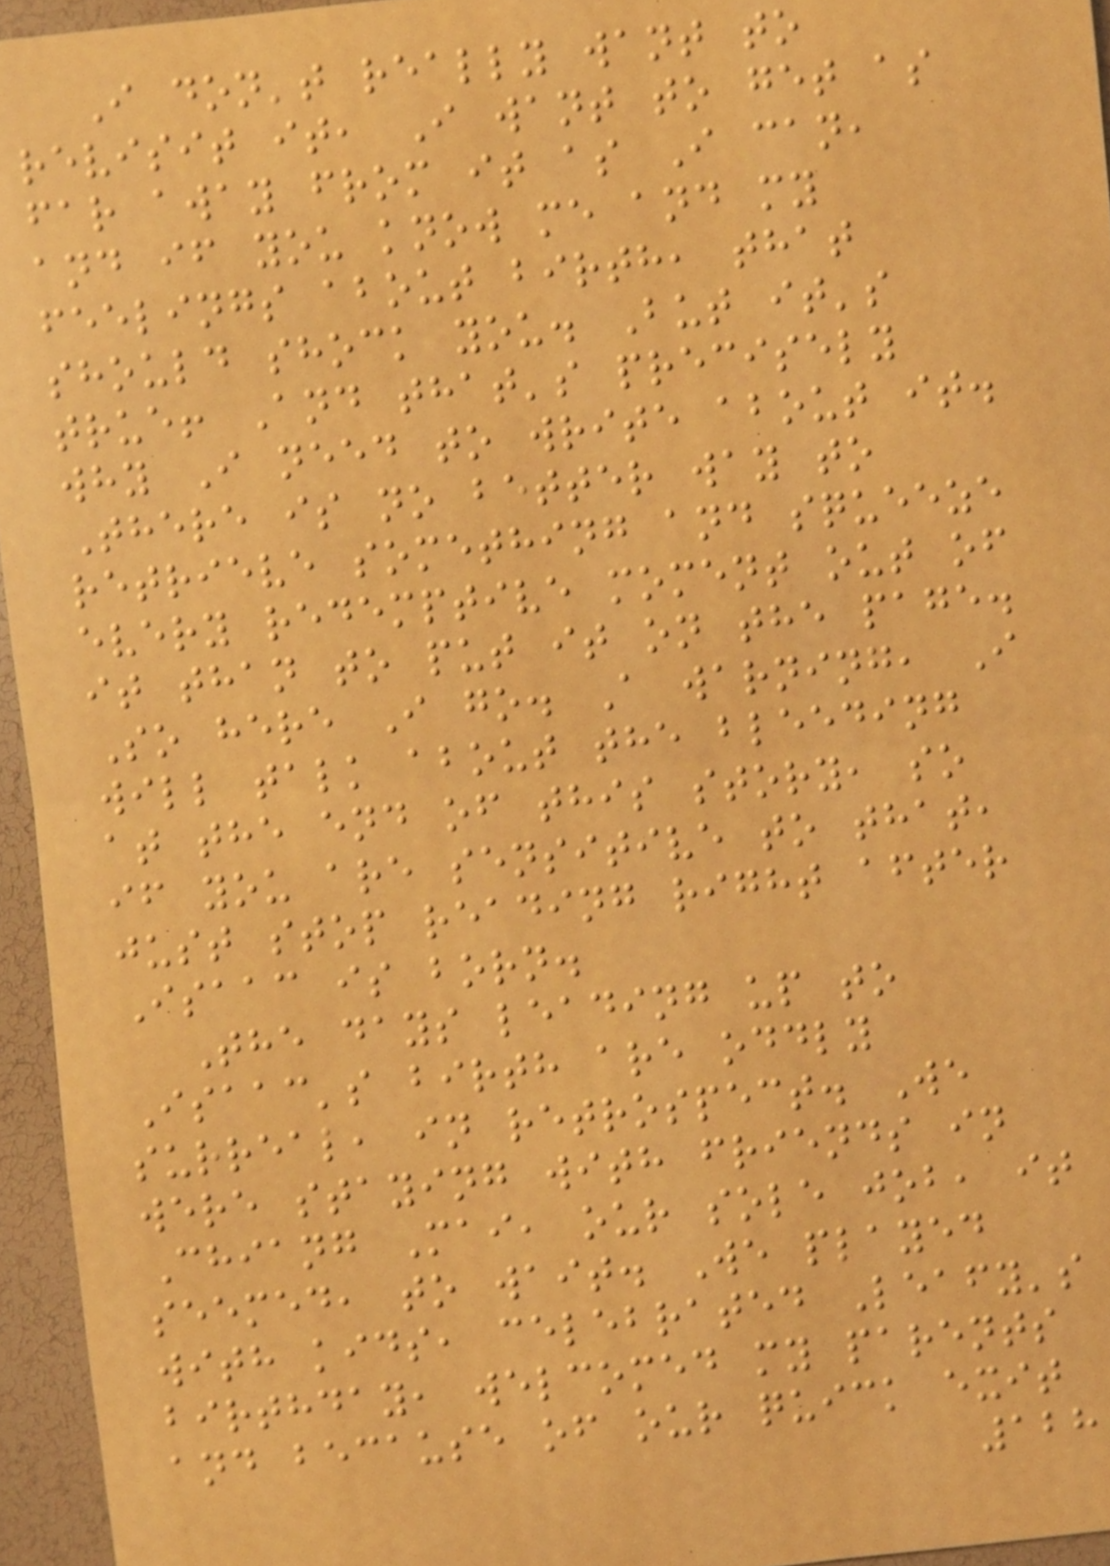I don't really want to
revisit it, I want to get as
far away from it as I can,
and if you know me and my
feelings about birth, that
should shock you. But it's
true! And that's precisely
why I need to write about it.
There is no better way to
retrieve something and squeeze
every redemptive moment out of
it than to put it on the page.
So here I go. A warning, I
will talk about the bleeding
at the end of this story, so
if you are sensitive to that,
just stop reading right after
Isaac is born.
The days leading up to
Isaac's birth are oddly
surreal, in retrospect. We
were staying with friends in
Chiang Mai, our sole job, it
seemed, to wait. We played
with kids, celebrated Leafy's
birthday, welcomed my parents
and because of our quick exit
128
